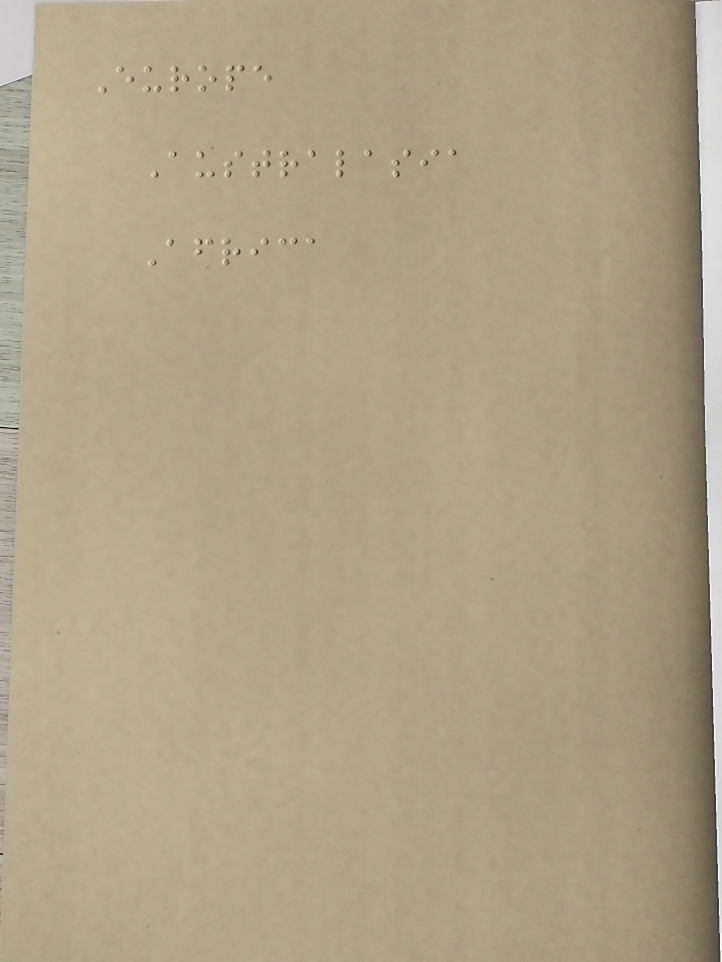Europe
Australasia
Africa
